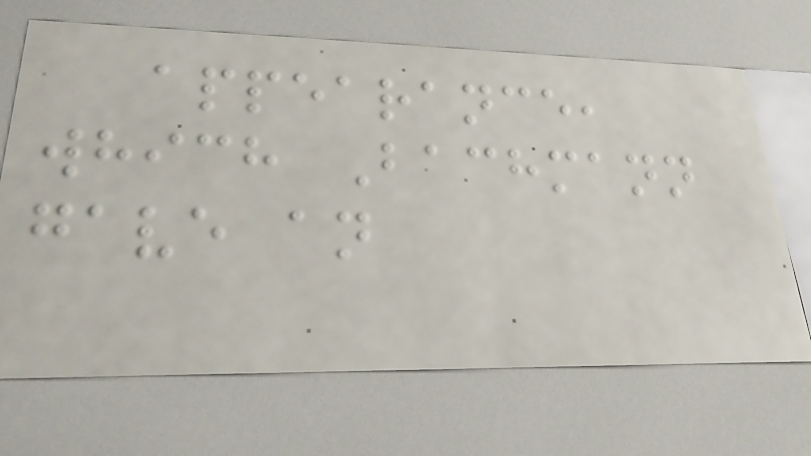appearance,
which Bachmann
gave an
